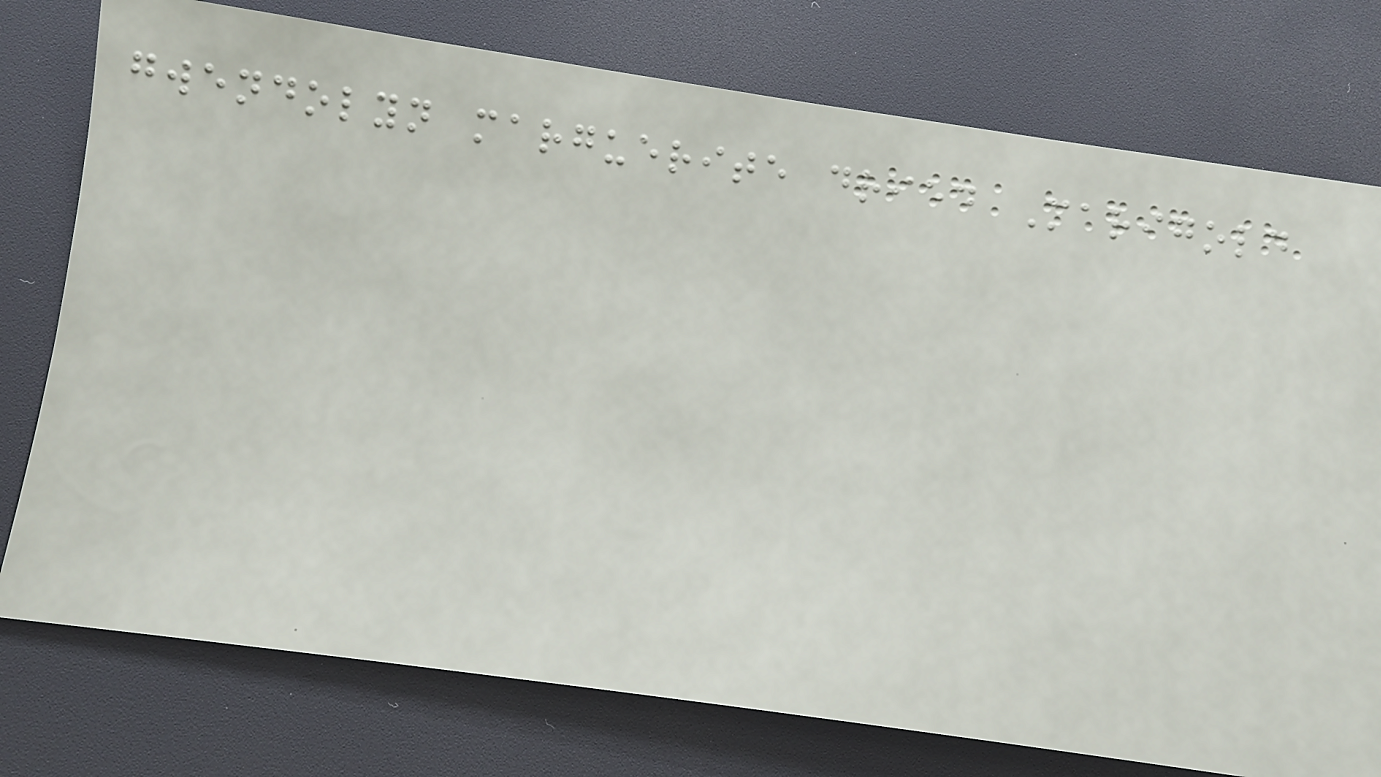gwendolyn marguerite dried Marigold
